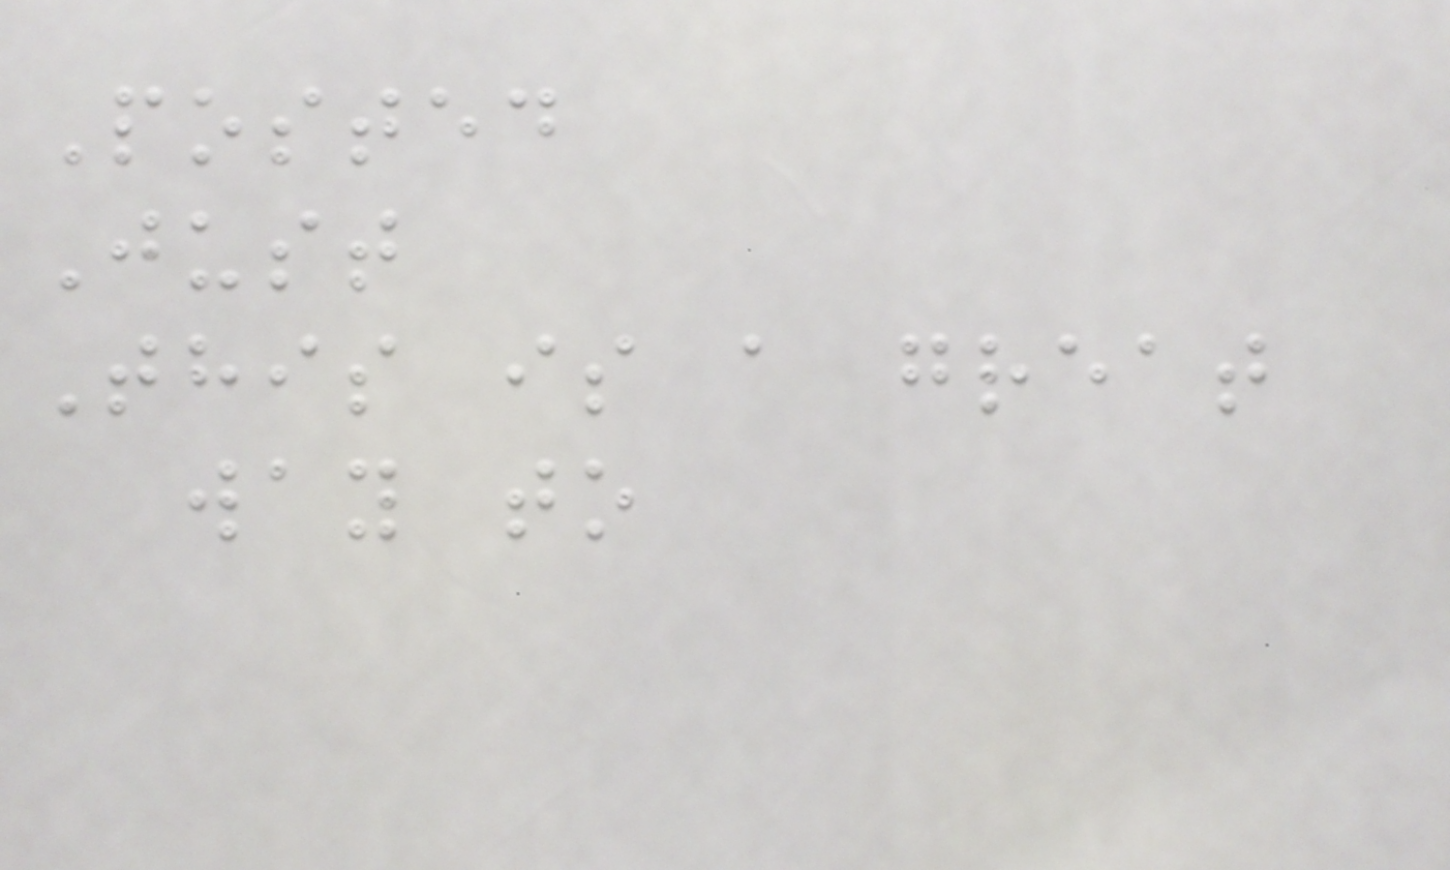Posted
Just
This is a great
way to
